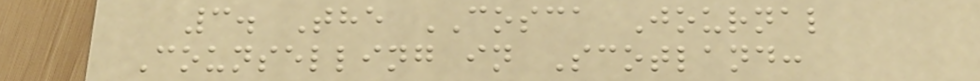3. The COSCA Journal
Counselling in Scotland:
